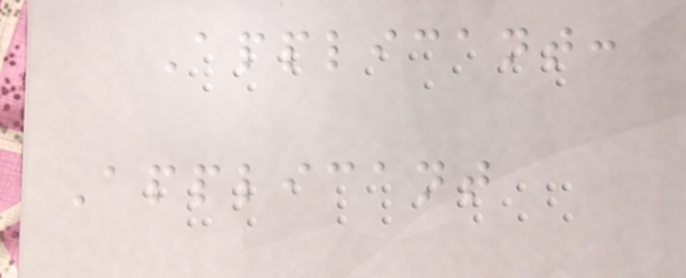Applicant:
Applicant
